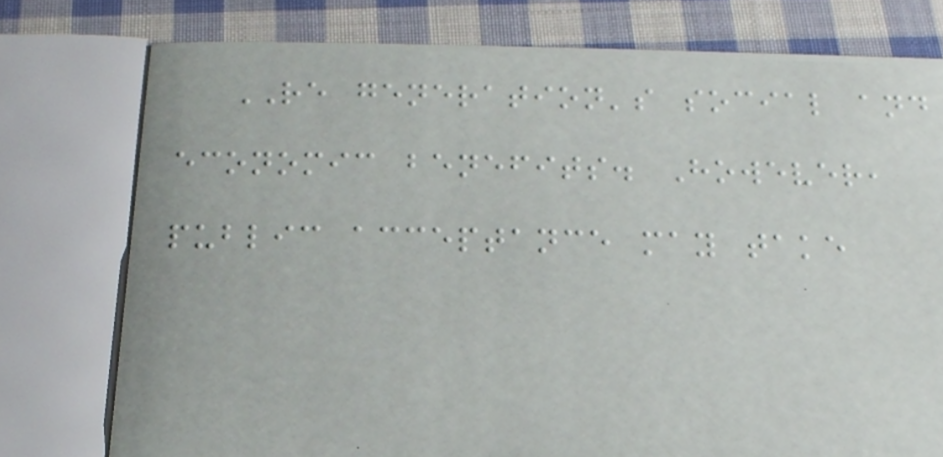RE generation's social and
economic benefits. However,
public acceptance may take
